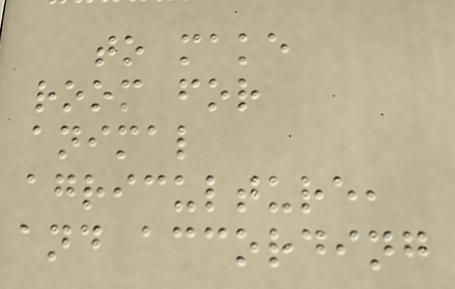to make
room for
animal
agriculture,
and according
